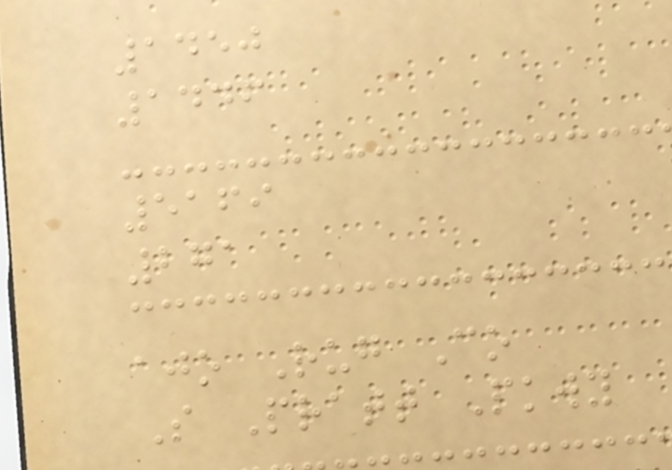1450
1446
5169
271
ajo Rug Co
S Pratt Pkwy
